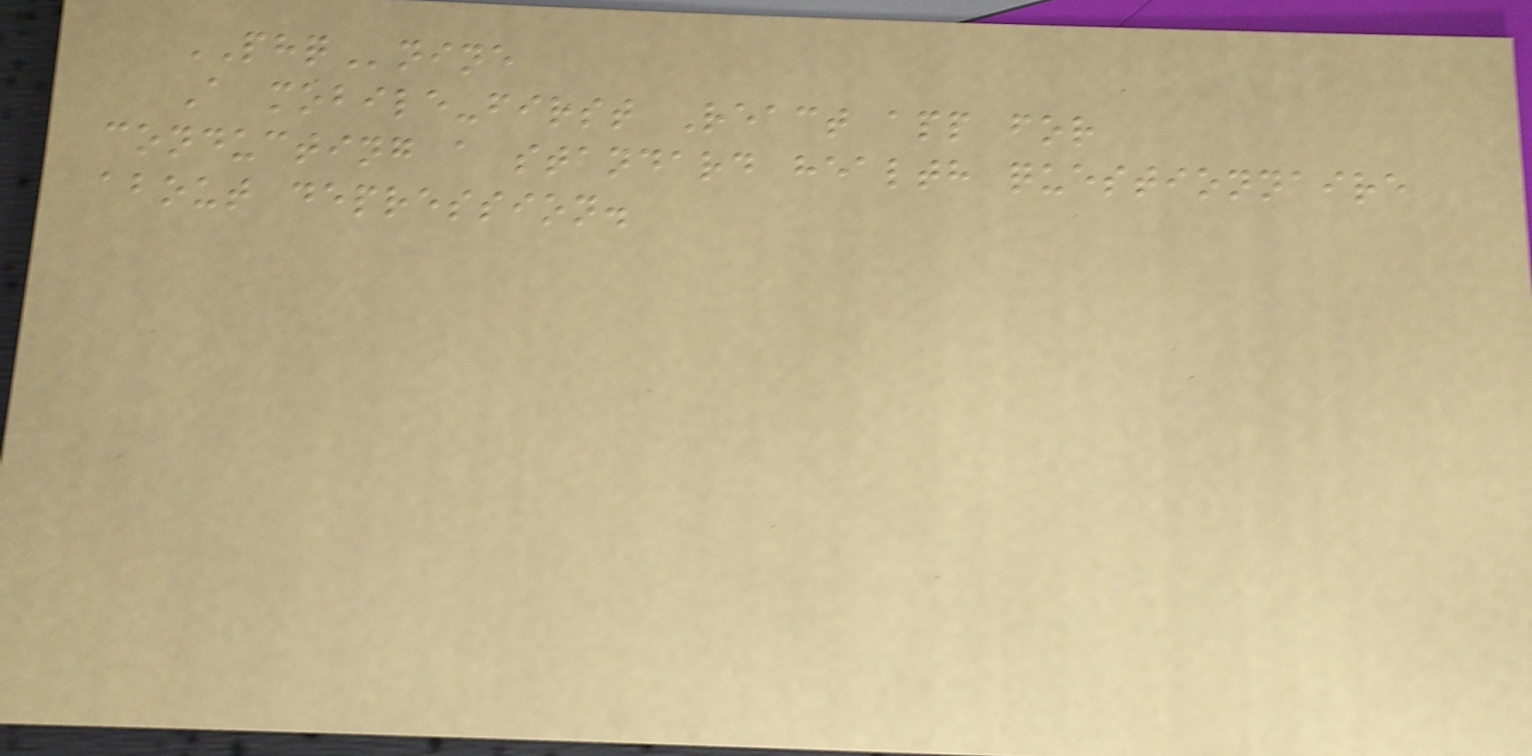PHQnine
A mobile-first React app for
conducting a standard health questionnaire
about depression.
